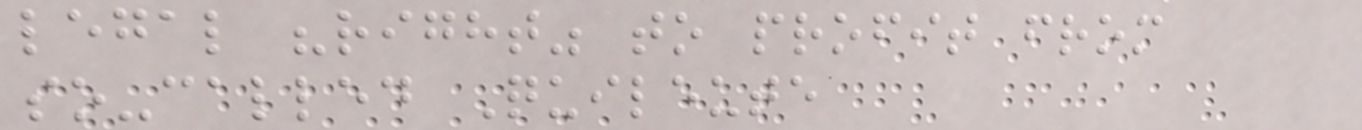legal "right" to profit from
so-called Quileute
